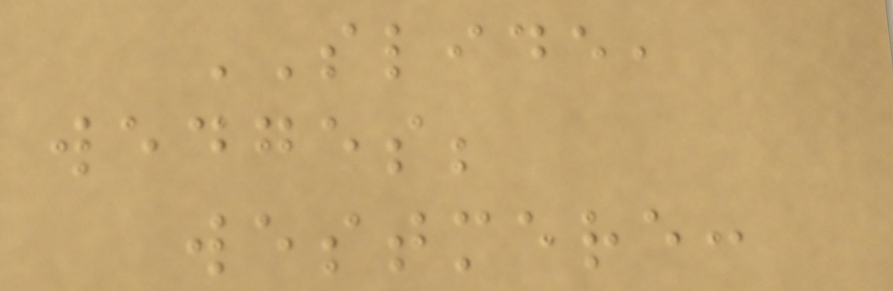SLIDE,
wedges;
westmere:
